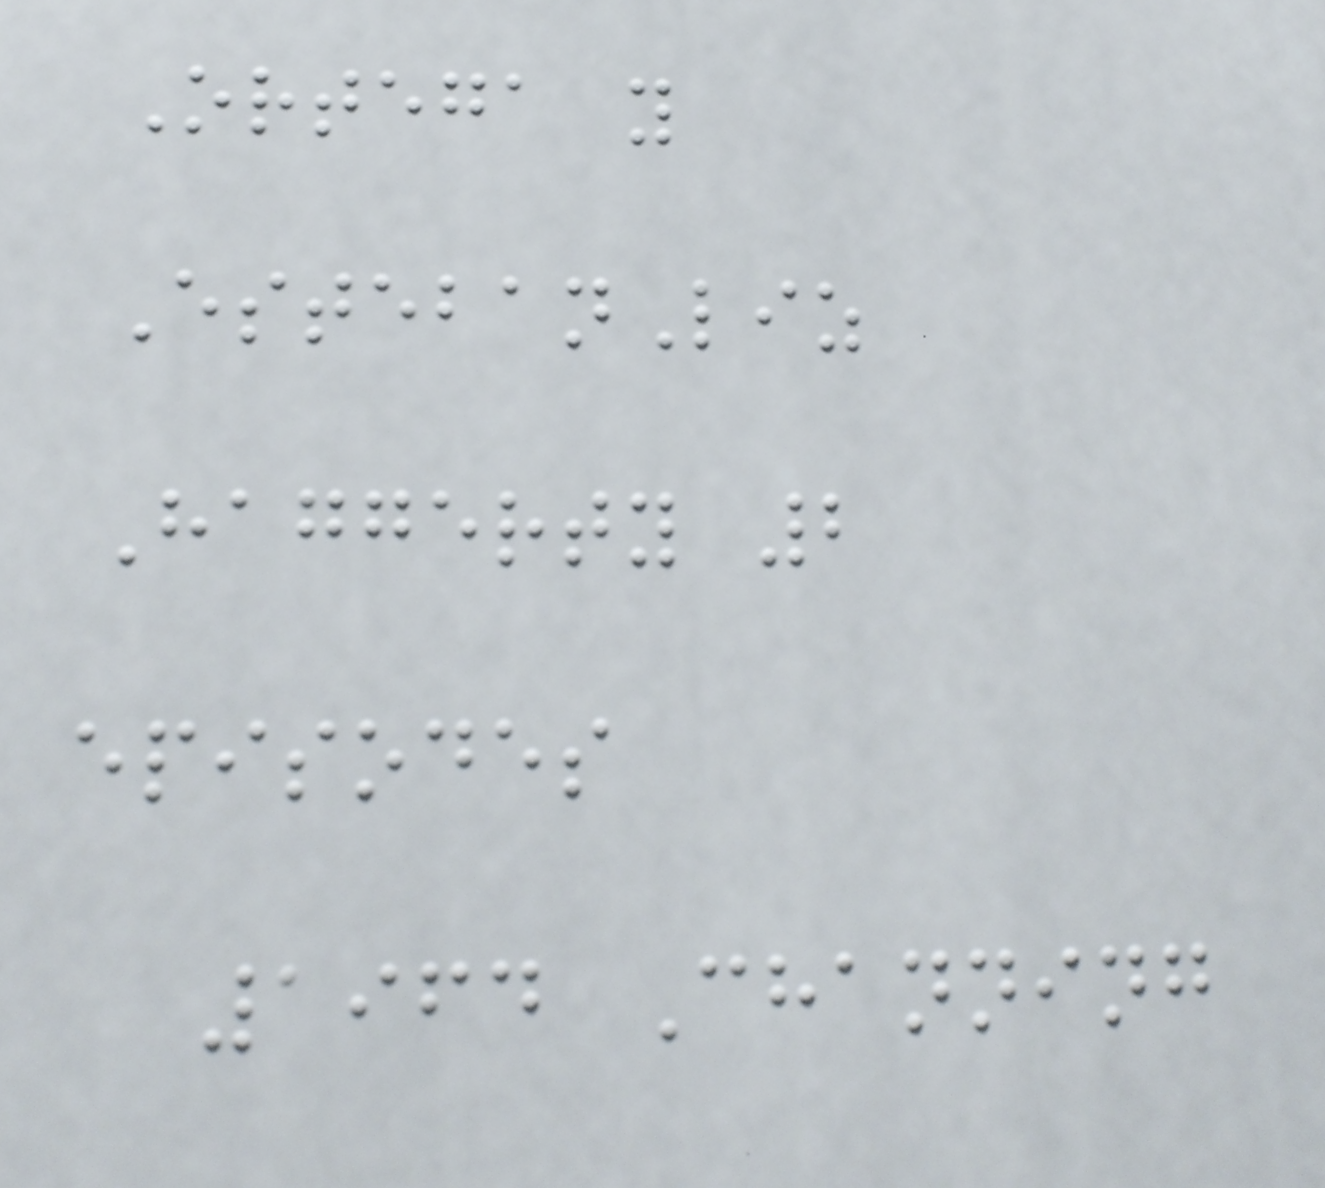Ortega y
EstebanLiz
Haggerty 2
episodes
1964 Channing
